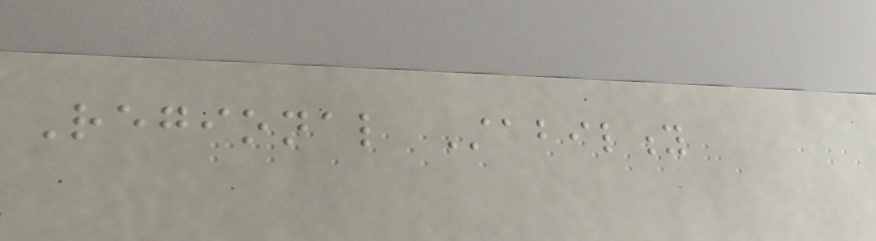Regional Stability
